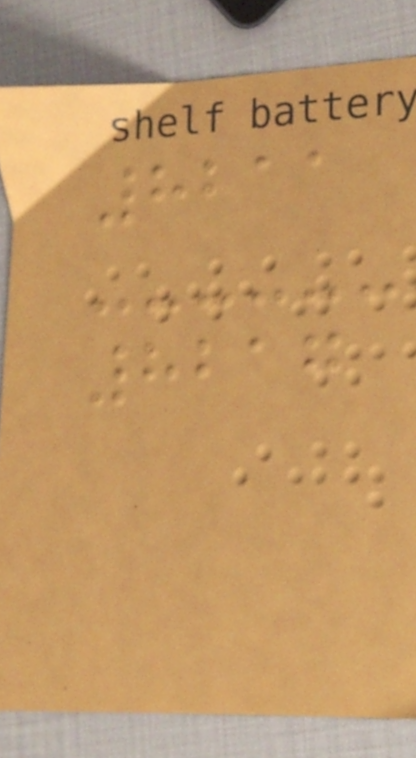8211
8217
